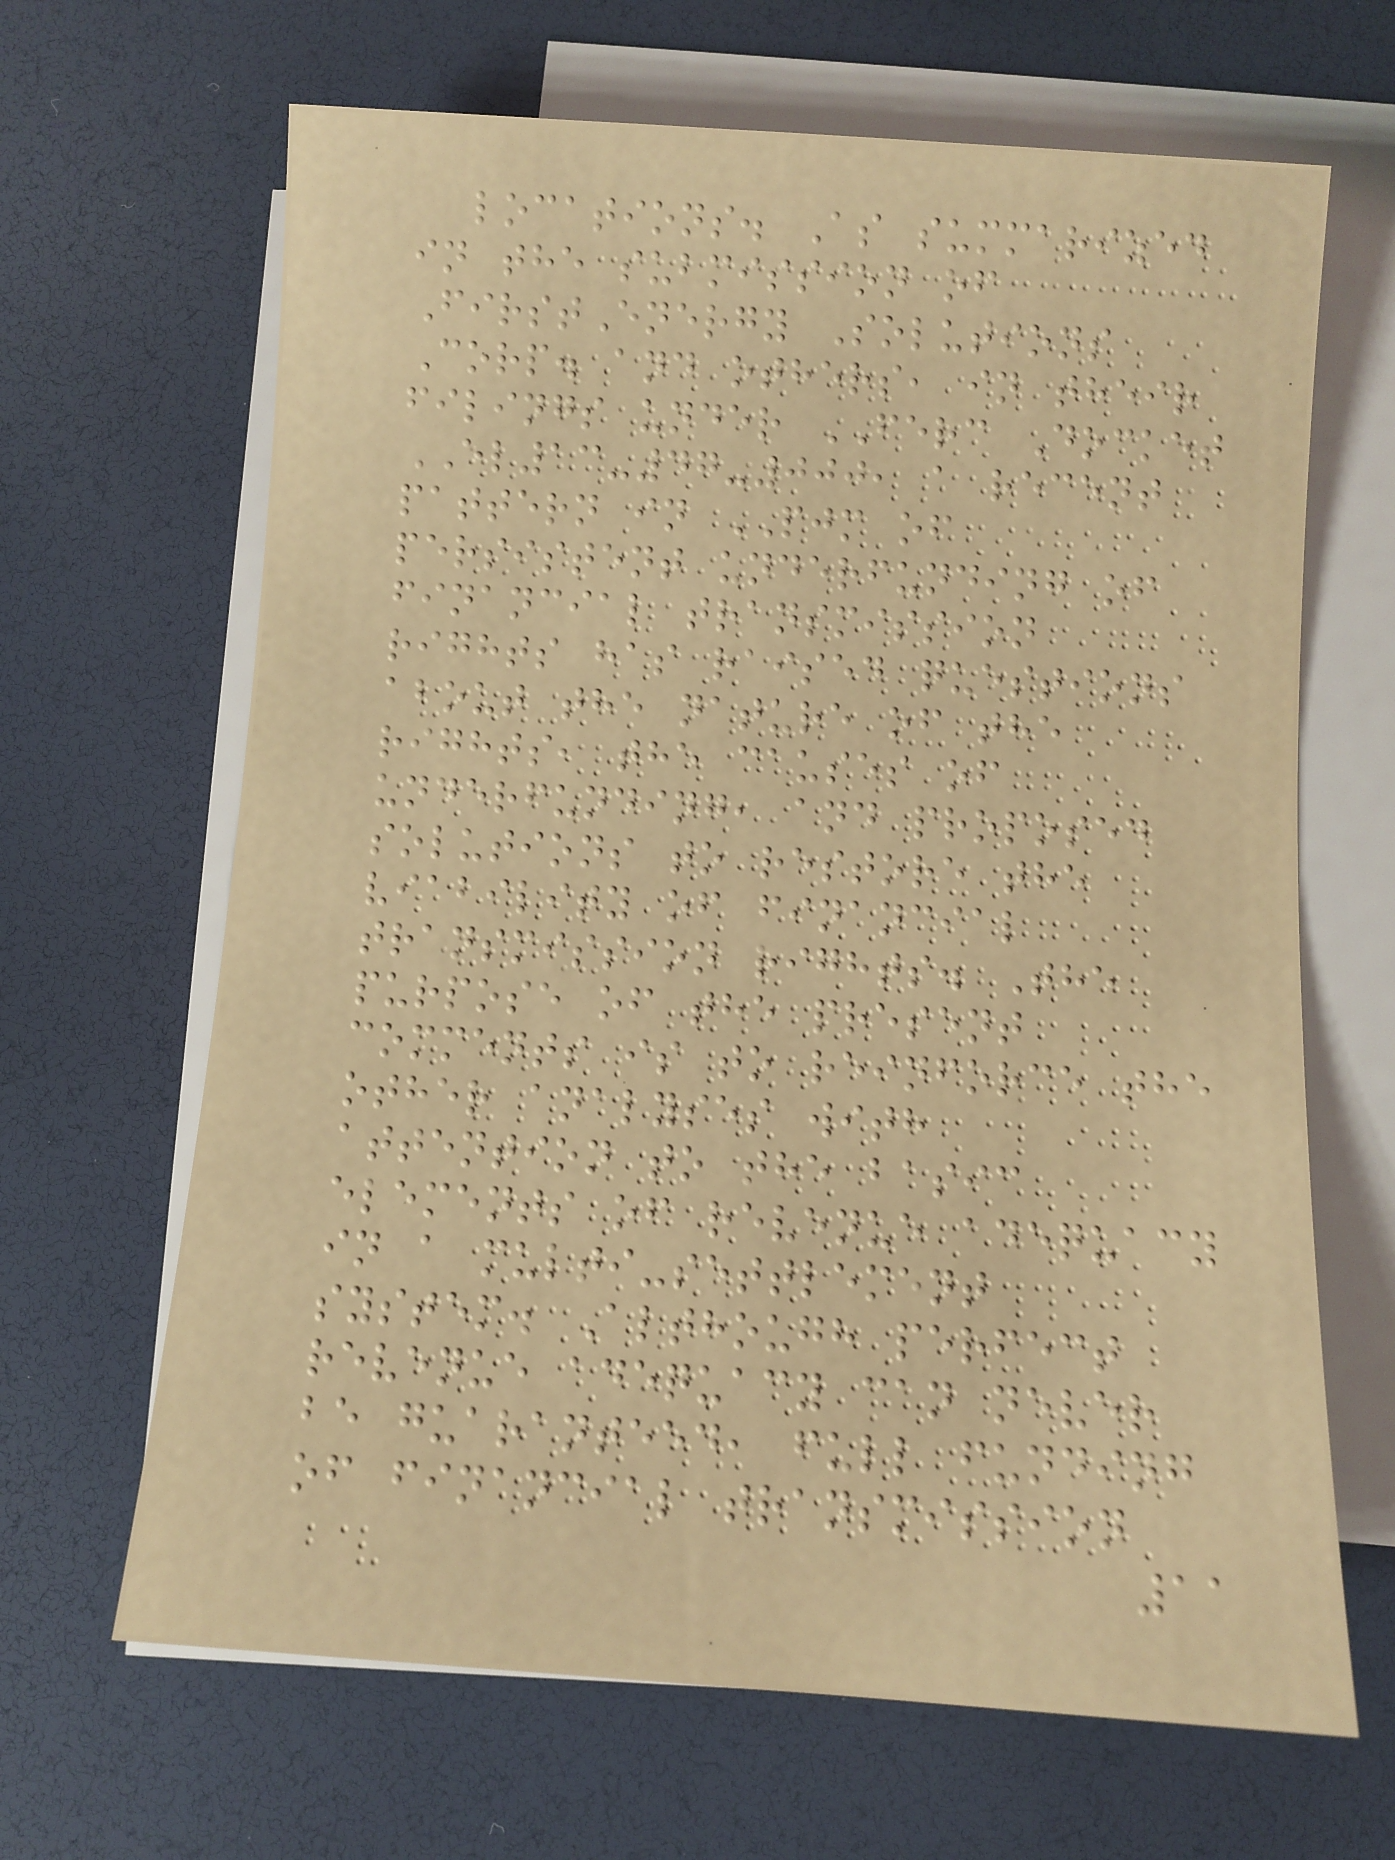locations. As summarized
in the submission of
FirstEnergy Solutions
Corp. and others, in their
filings under FERC Docket
EL13-47-000, a recent
pattern in PJM of
persistent underfunding of
financial transmission
rights has raised questions
about the nature of the
rights, the causes of
underfunding, and proposed
solutions to restore the
viability of financial
transmission rights. The
purpose of the present
comments is to reinforce the
other analyses with
attention to the basic
elements of revenue adequacy
in a multi-settlement
system. Although perfect
revenue adequacy can never
be guaranteed, full funding
of financial transmission
11
